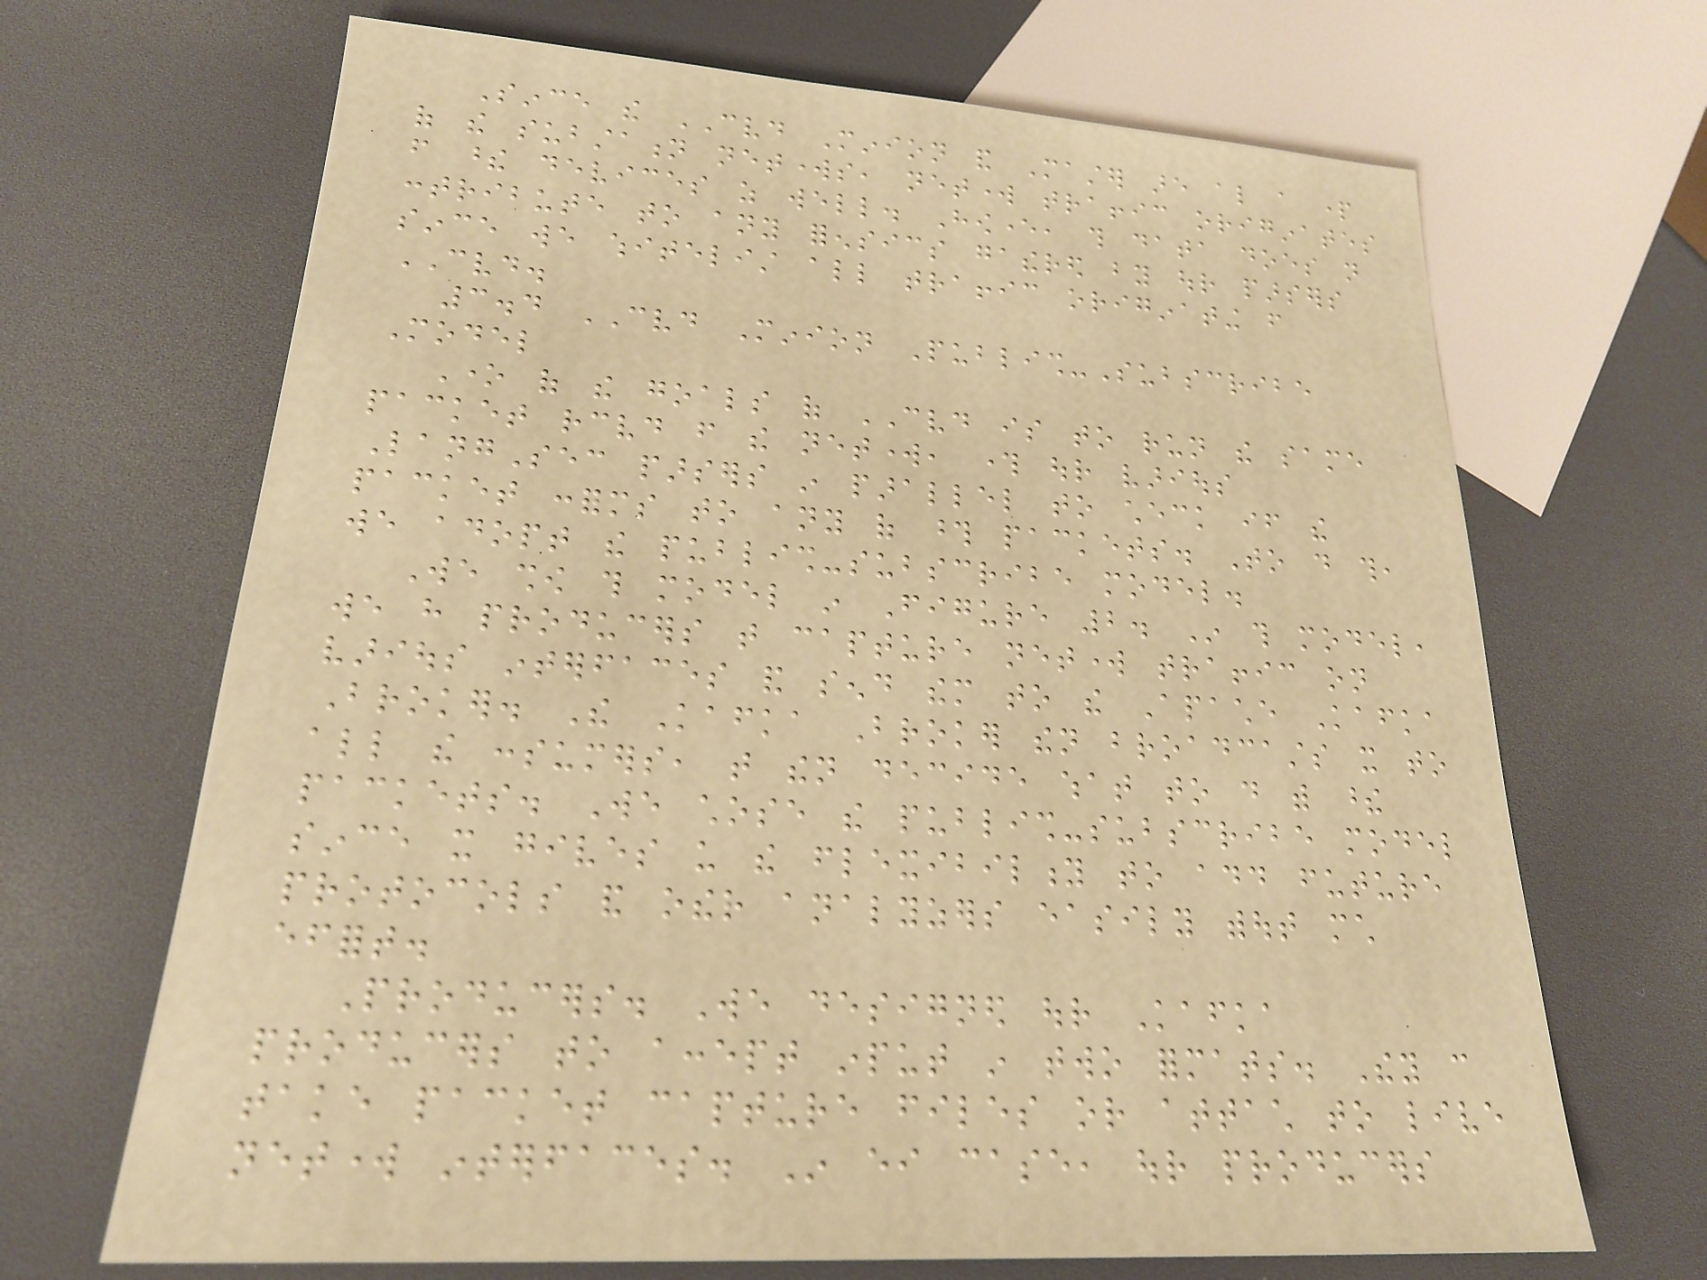Since the CVD Minion and Master are also a part
of the substation networks, network traffic originates
from these devices as well. However, this data does not
contribute to any forensics gathered by our parsers
since we whitelist all traffic originating from
CVD.
3.4 CVD Minion Publish-Subscribe
Model
One of the goals of CVD is to run the same
packet received from the network, through our various
LangSec parsers in parallel to check if the
packet conforms to any of those packets. To do this,
we adopt the publish-subscribe model.
We show this model in Figure 2. In this model,
we have producers that capture network traffic on
various interfaces and send them to the Apache Kafka
Broker. The Kafka Broker then broadcasts it to
all the consumers, that then decide what to do with these
packets. We chose the publish-subscribe model
since it gives us the flexibility to add future
protocols and other analyzers easily without much
effort.
Producers. We designed our Kafka
producers to accept input in two formats. They can
take packet capture files or attach to live
network interfaces. In either case, our producers
